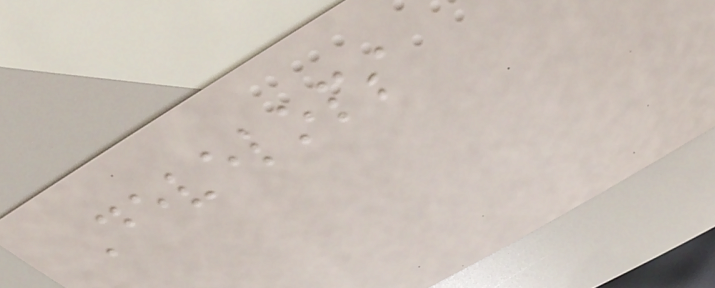Develops
